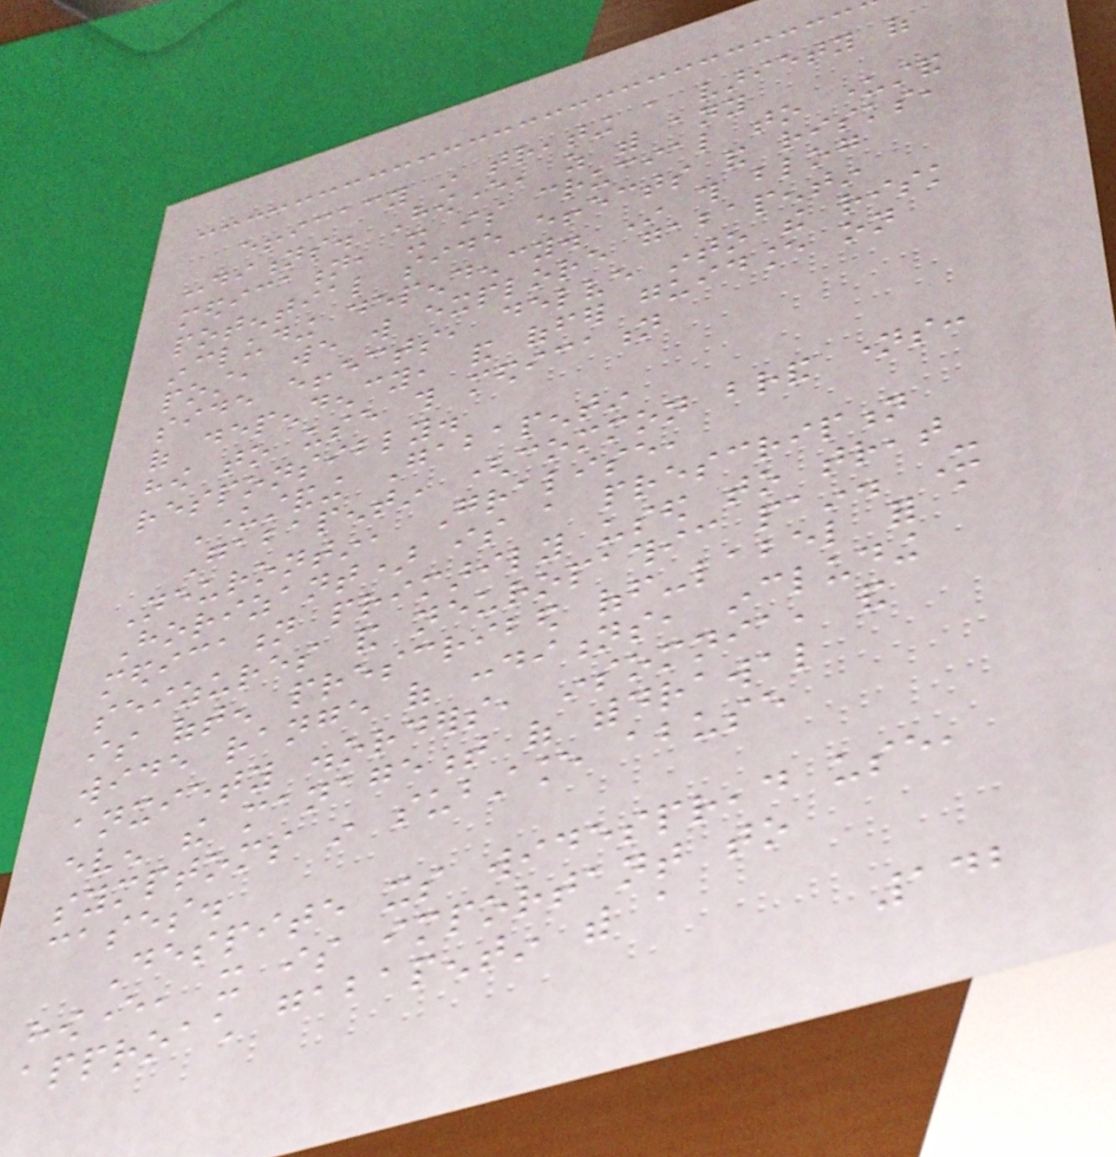efficacy in treating a variety of
conditions. However, as with any
medication, it is crucial to understand
potential side effects and risks,
including dependency. In this blog
post, we will explore gabapentin
side effects, delve into the risk
of dependency, and offer guidance on
how to use this medication
responsibly.
Understanding Gabapentin
Gabapentin (common brand names:
Neurontin, Gralise,
Horizant) is a prescription
medication primarily used to treat
seizures and neuropathic pain. It
is often prescribed off-label for a
wide range of conditions, including
anxiety disorders, insomnia, and
even the management of withdrawal
symptoms in substance abuse
cases.
Despite its widespread use,
however, it is important to
approach gabapentin with a
142
